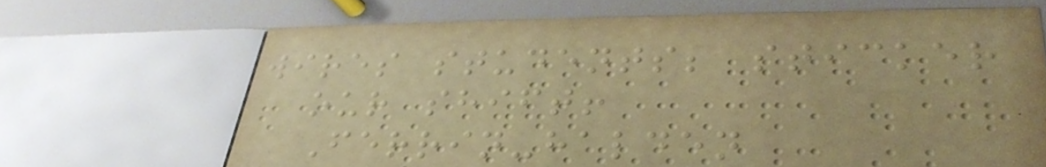wires students; sticker
our shift!
Ferrin-halden
